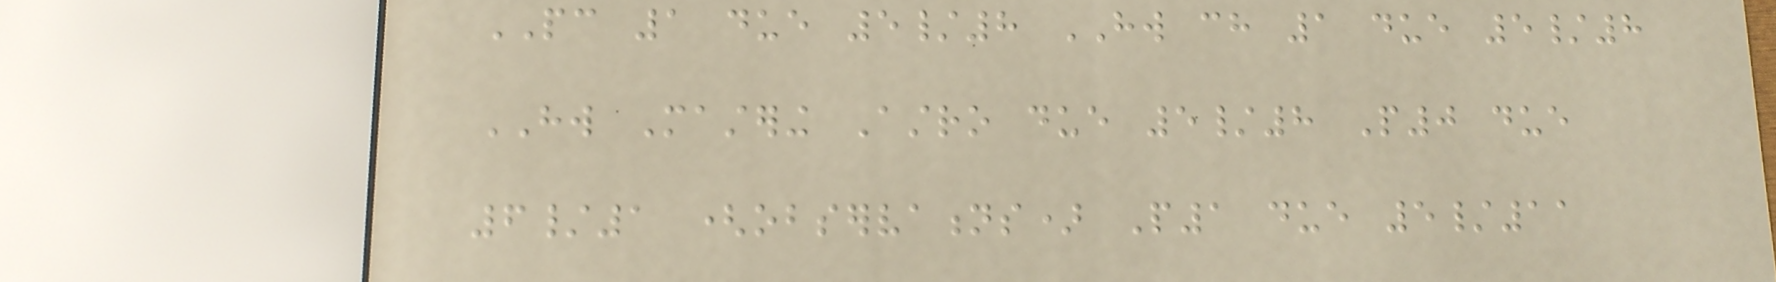PC 1 due 5/8 HW ch 1 due 5/8
HW Mastering Astro due 5/8 P0 due
6/1 (observations) P1 due 5/11
